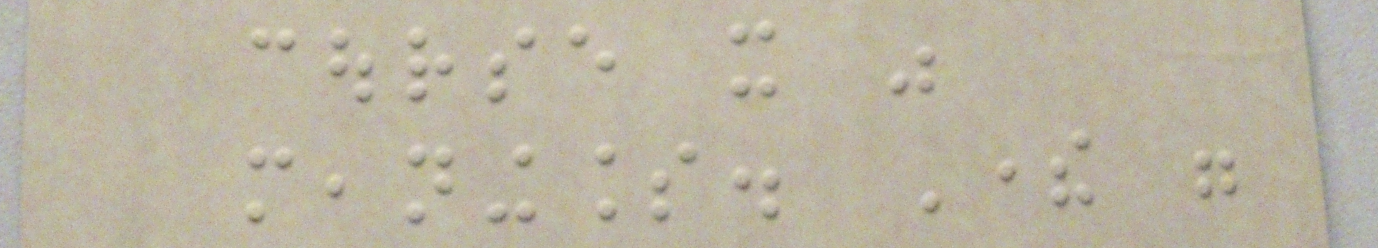course it was
meaningless. There were
